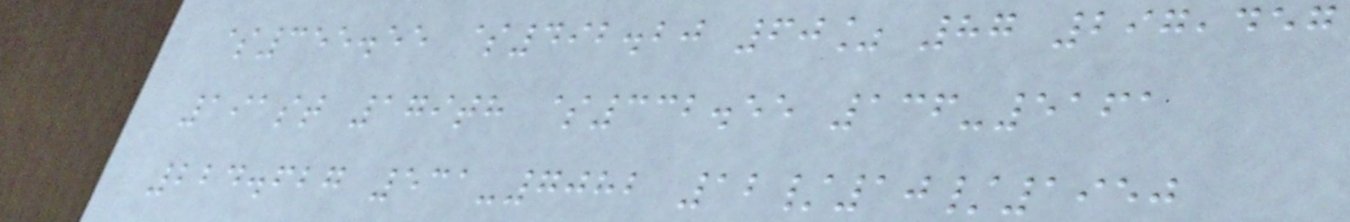$355.55 $492.20 60% 87 297,457
191st 179th $332.55 136-5161
224.627 531-7082 12/10/1950
